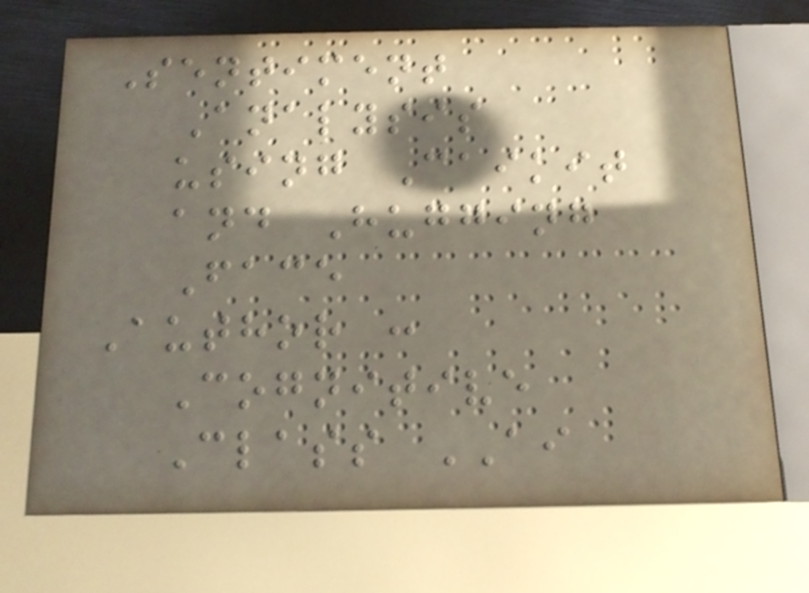Sentiment
Analysis
using Caikit
and Hugging
Face
Author :
Cognitive
Class AI
